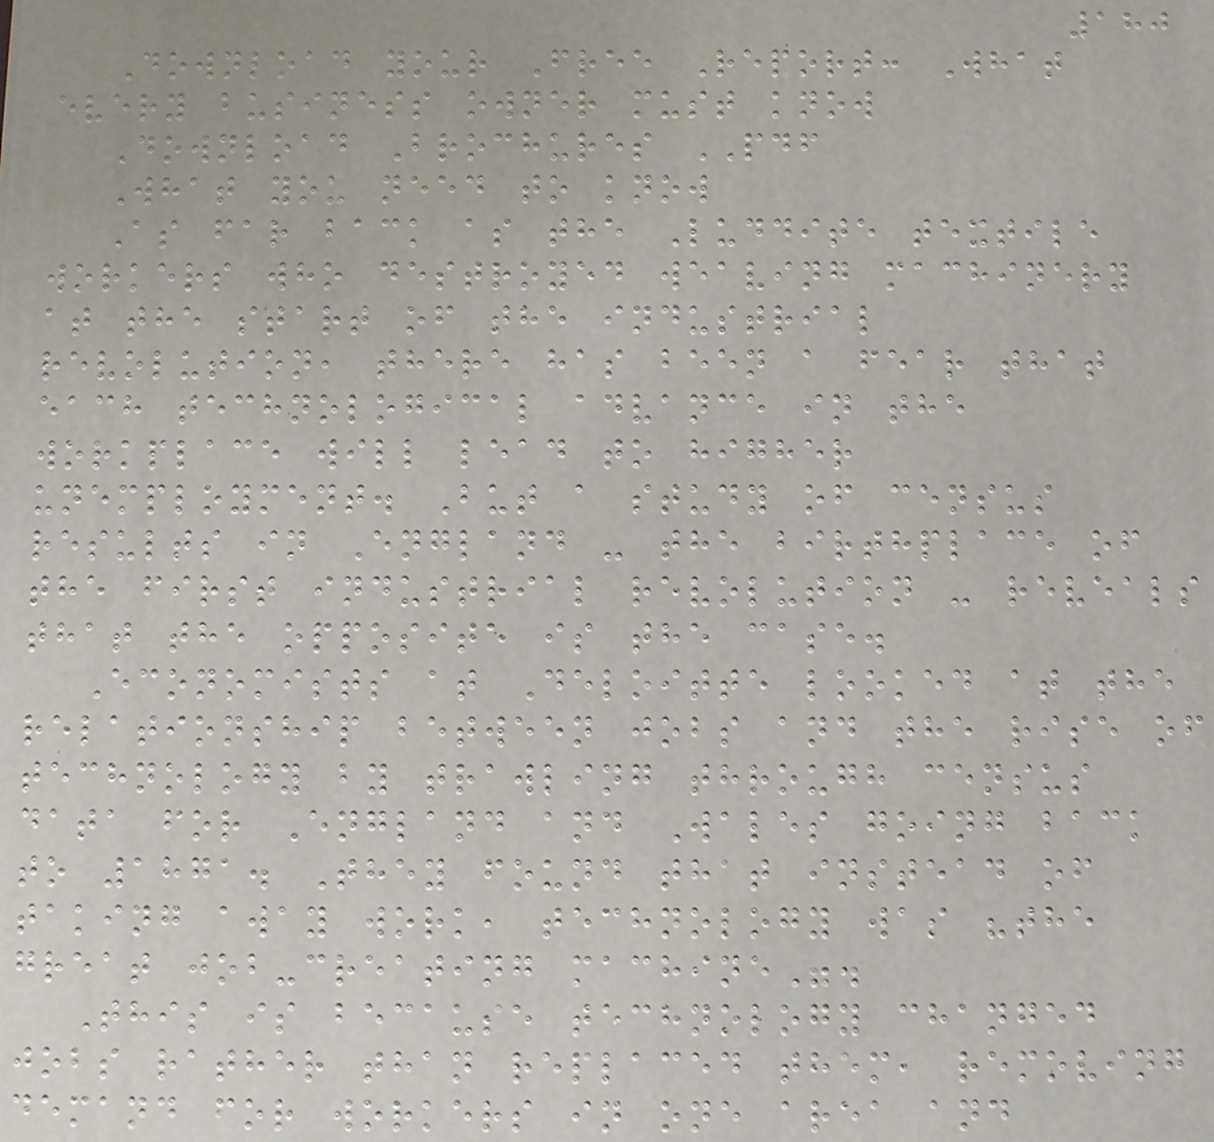180
Download your Free Report: What
every business owner must know
Download Brochures PDF
What you need to know
As far back as the Luddite textile
workers who destroyed weaving machinery
at the start of the industrial
revolution, there has been a fear that
each technological advance in the
workplace will lead to higher
unemployment. But a study of census
results in England - the birthplace of
the first industrial revolution - reveals
that the opposite is the case.
Economists at Deloitte looked at the
relationship between jobs and the rise of
technology by trawling through census
data for England and Wales going back
to 1871. They found that instead of
taking away work, technology was "the
great job-creating machine".
This is because technology changed
jobs rather than replaced them, removing
demand for workers in one area and
